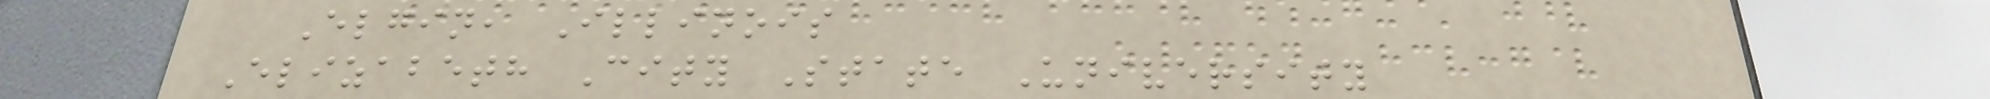Elgin, Illinois
Elizabeth City State University
